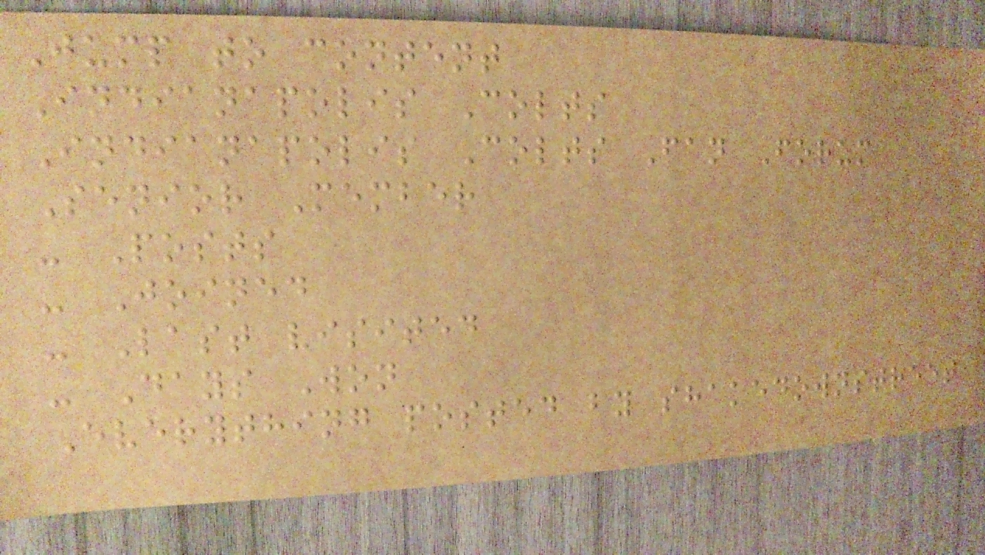Jump to content
Indianapolis Colts
Indianapolis Colts Fan Forum
Senior Member
- Posts
- Joined
- Last visited
- Days Won
Everything posted by shakedownstreet
